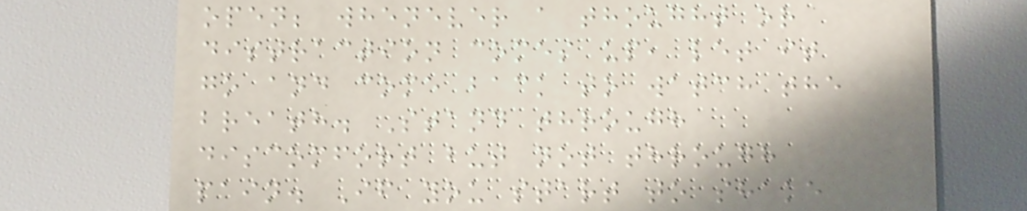open; whenever a thought or
distraction comes up, let it
go and come back to watch the
breath. Stand through
discomfort but not through
pain. If you start to shake
